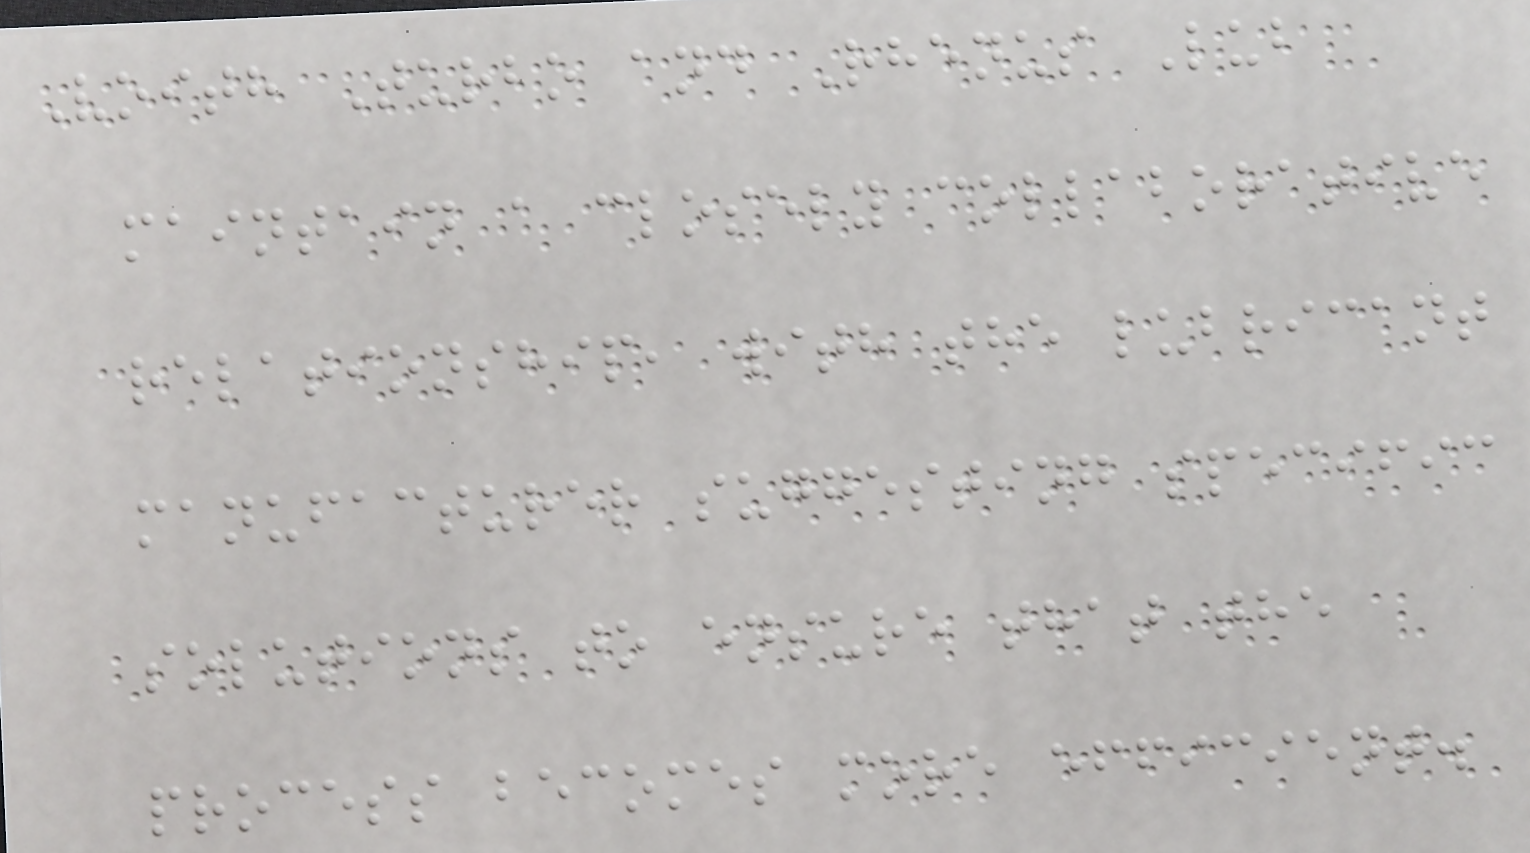Voith Turbo and Rhenus Lub
maintain a closely collaborative
relationship, with the lubricant
manufacturer suggesting specific
solutions to ensure that the
process becomes more efficient.
